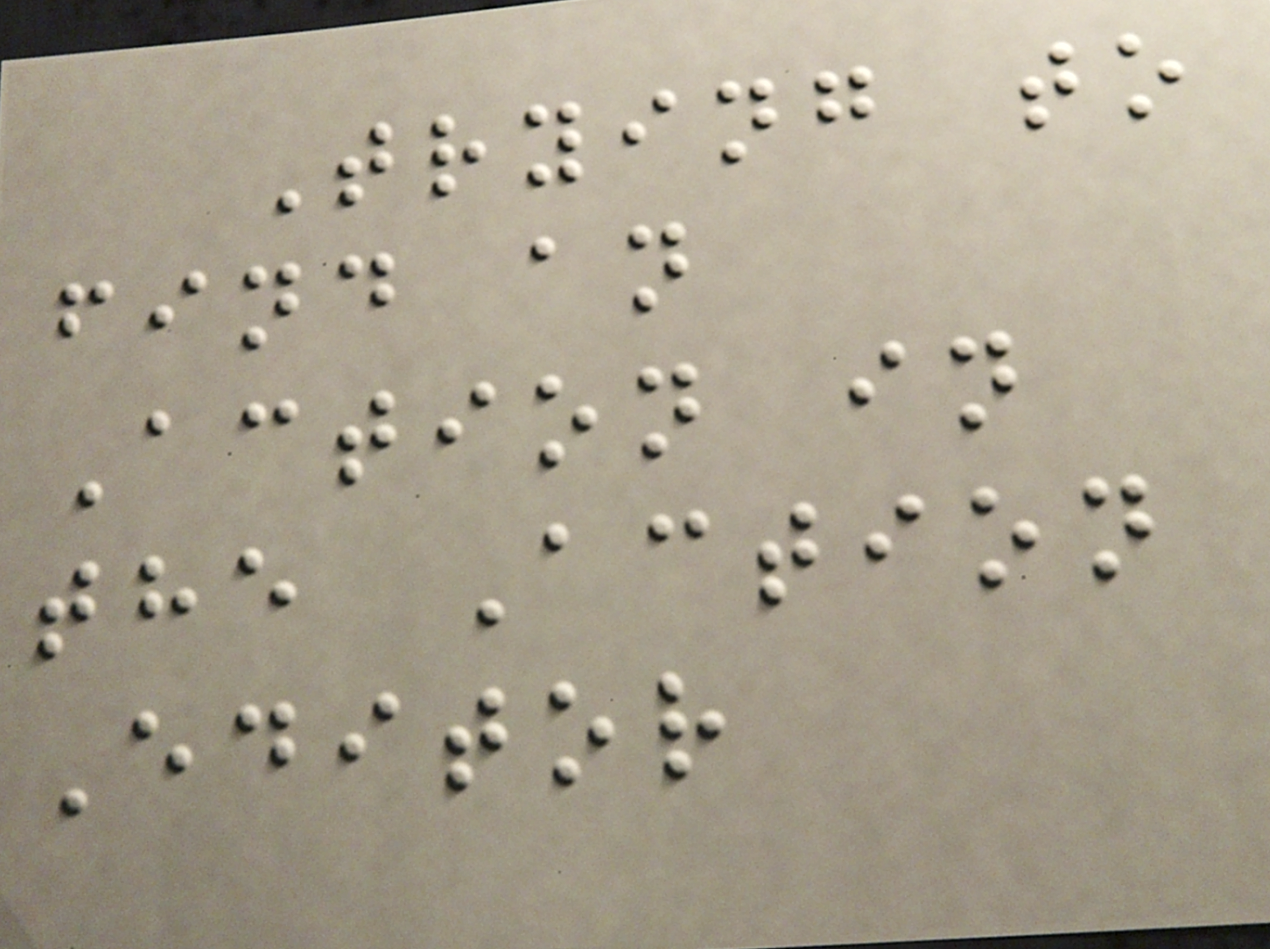Trying to
find an
Action in
the Action
Editor
